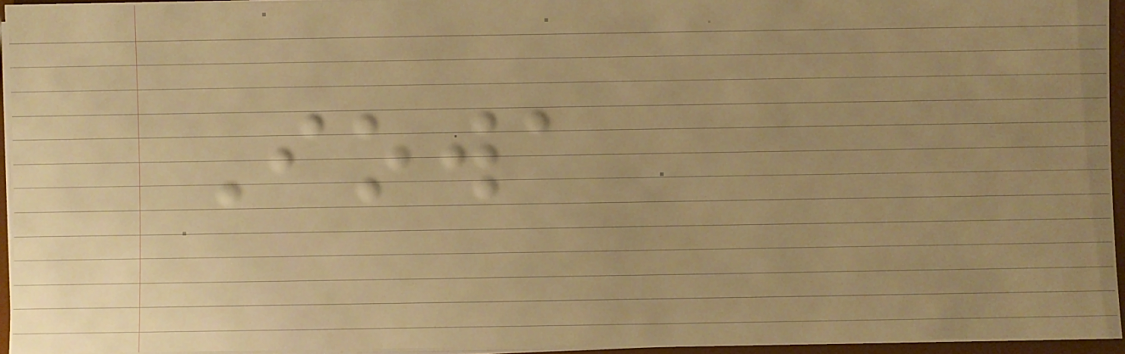Iowa
